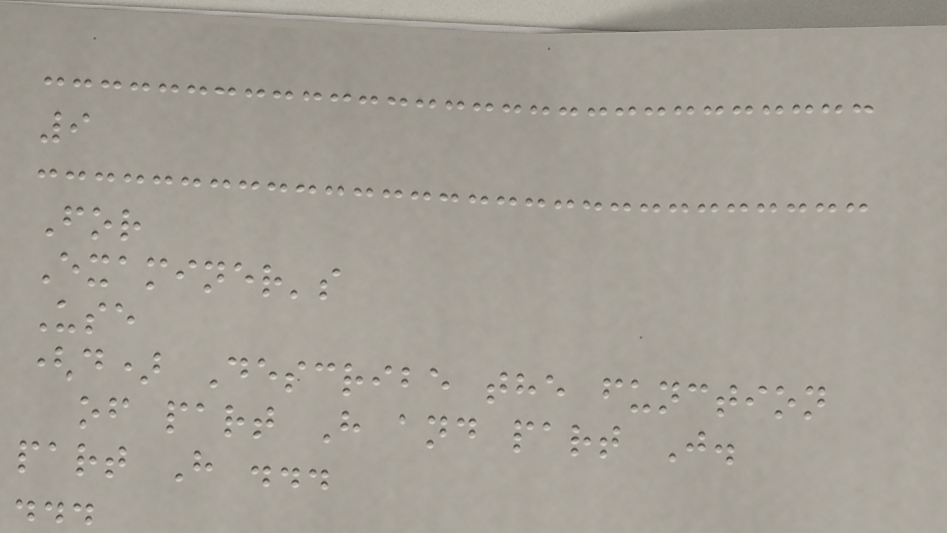9
For
Examiner's
Use
(d) Describe the function
of part H and part J.
part H ...
...
